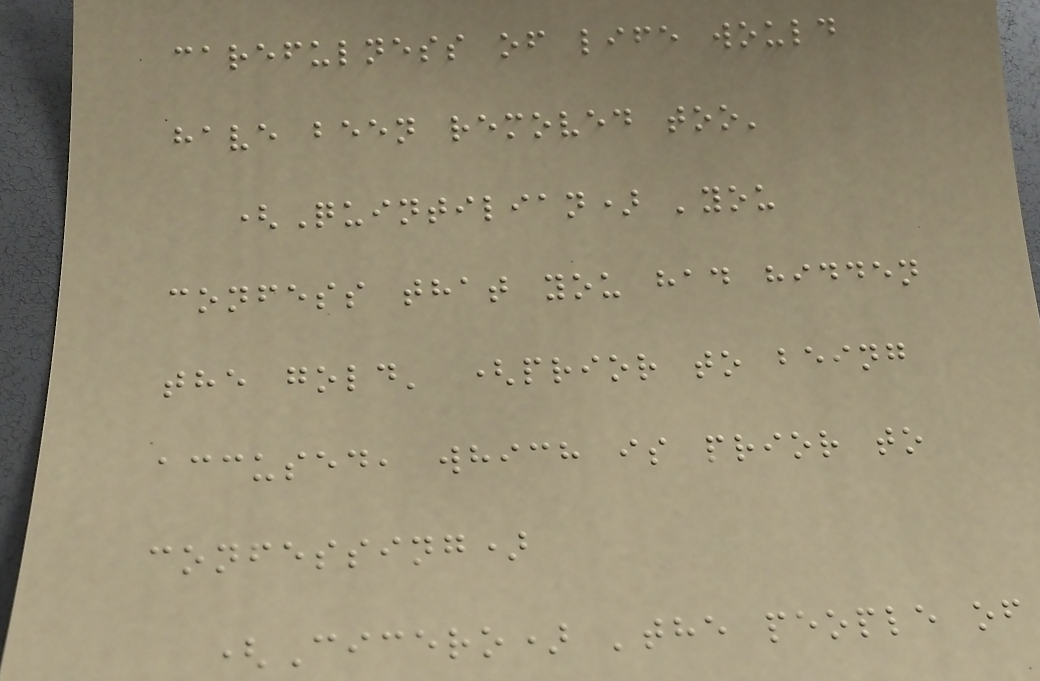carefulness of life would
have been removed too'
(Quintilian) 'you
confess that you had hidden
the gold' (prior to being
accused, which is prior to
confessing)
(Cicero) 'the people of
